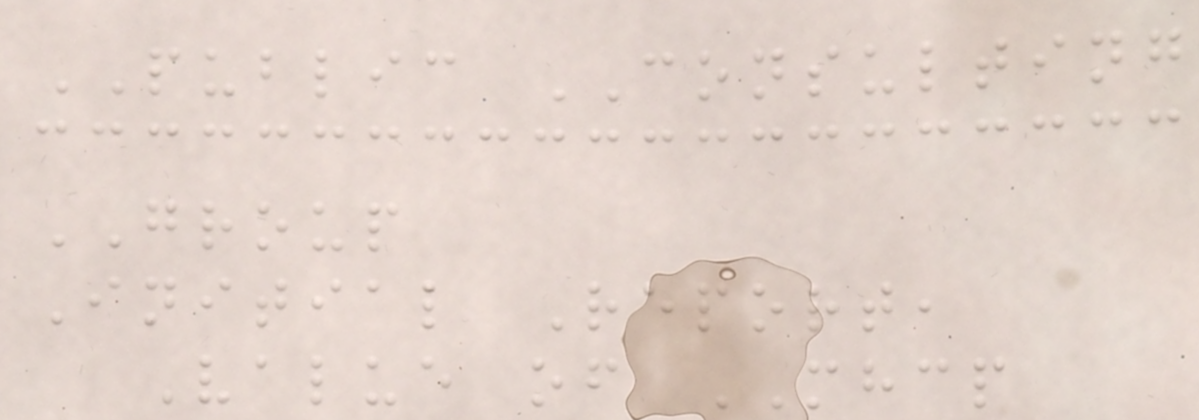PUBLIC CONSULTING
GROUP
Initial Report,
Value of MHCP
